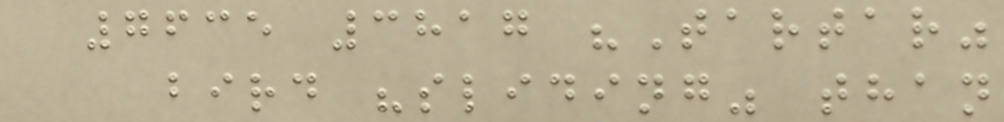7635 3817 "Tartar"
bird "sliding" than
